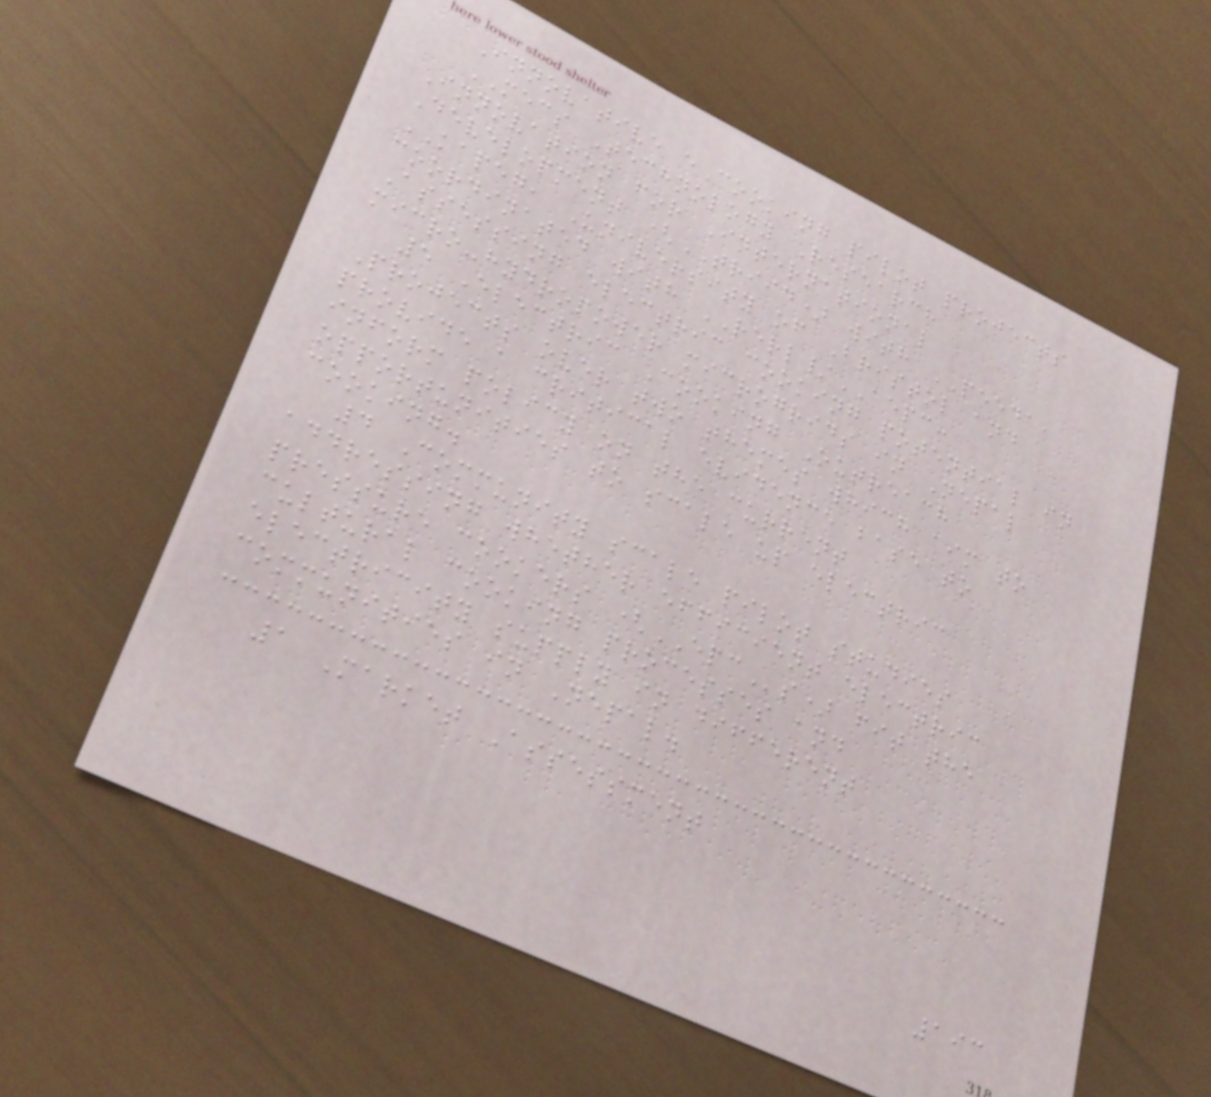Innovative eCooking pilot projects
MECS Technology Research
Innovation for International
Development (TRIID) with PEEDA,
KAPEG, University of Bristol and
coordinated with RERL/AEPC:
Assessing electric cooking potential in
micro-hydropower microgrids in Nepal
5 Electric Cooking Outreach
Projects over two themes which aim to
provide a critical evidence base to
inform policy on the current
opportunities to scale up electric
cooking.
4 Community scale pilot studies
addressing whether efficient electric
pressure cookers (EPCs) fit the
cultural cooking processes and
electricity supply in different
communities in Nepal.
1 Market Assessment
193
